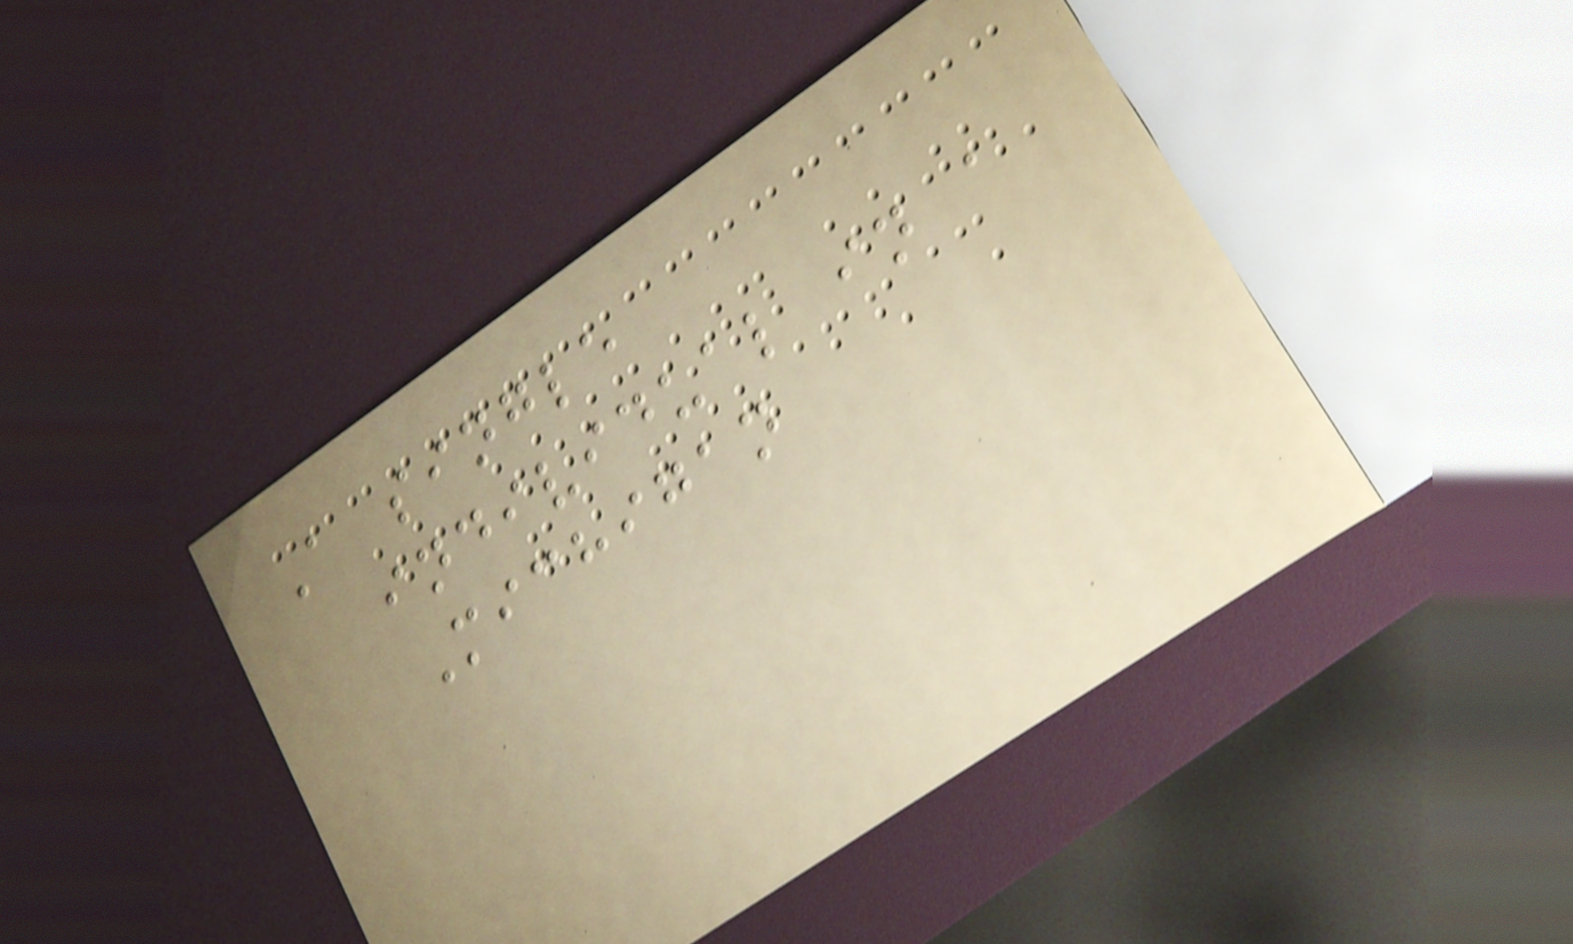A single
individual in a
Michigan
